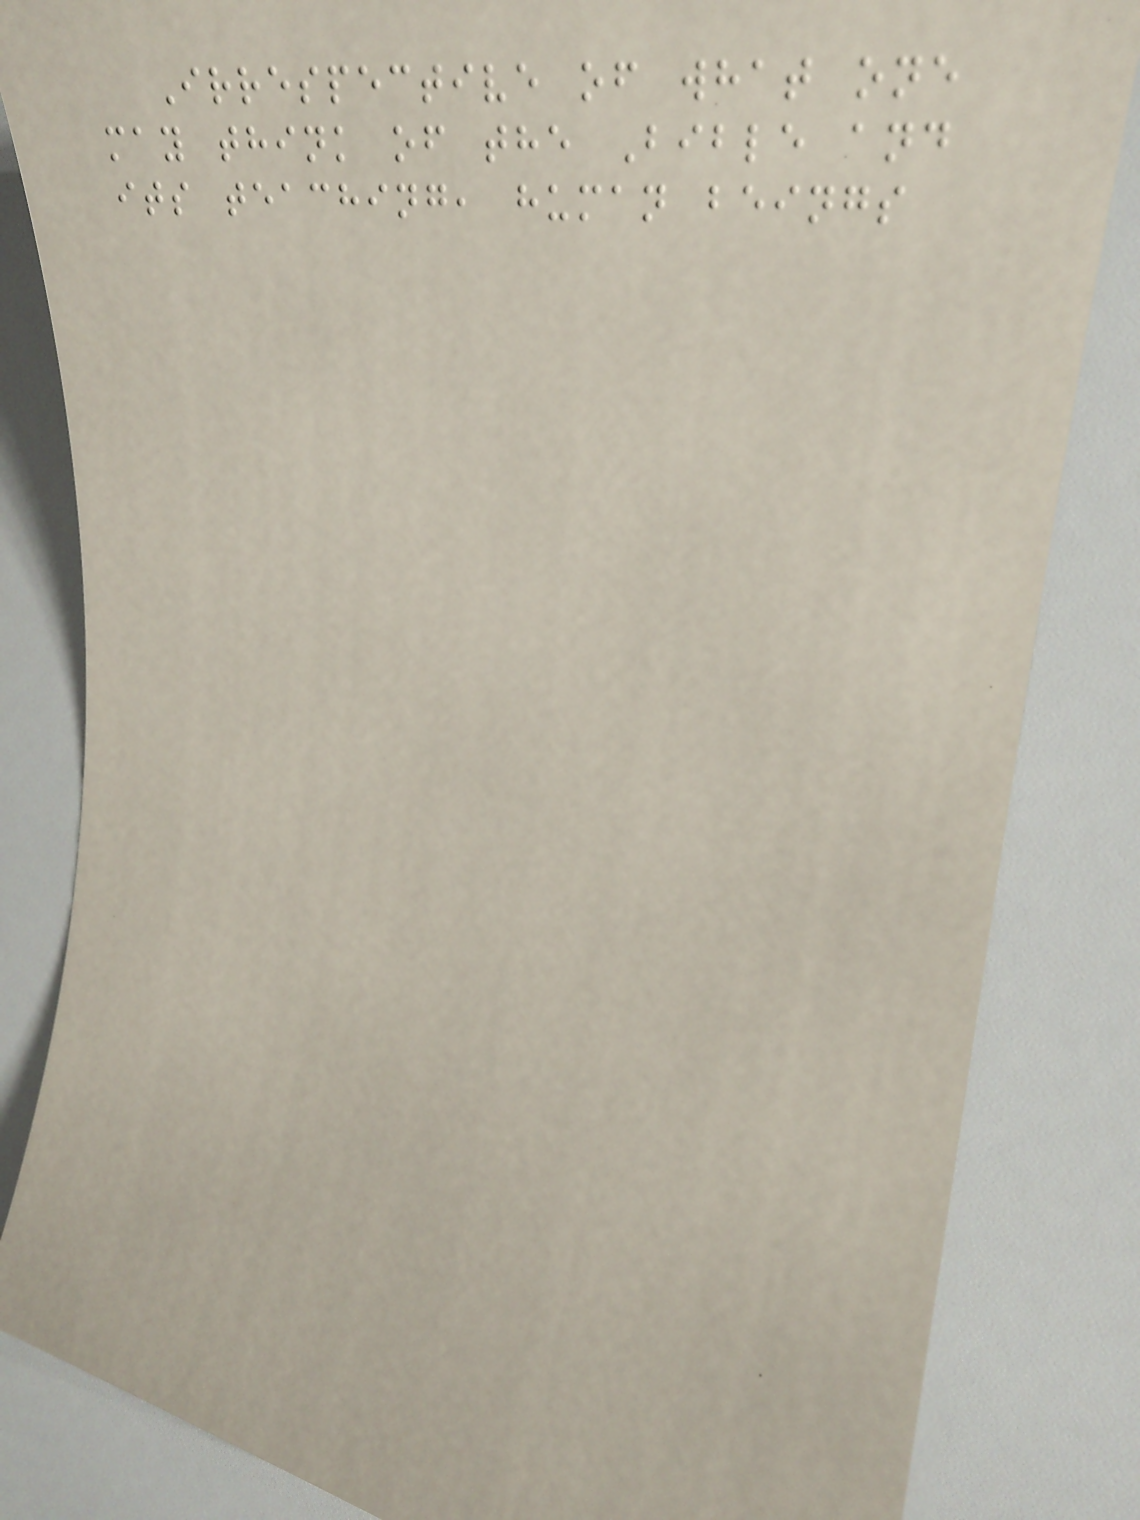Irrespective of what one
may think of the Bible and
its teaching, human beings
